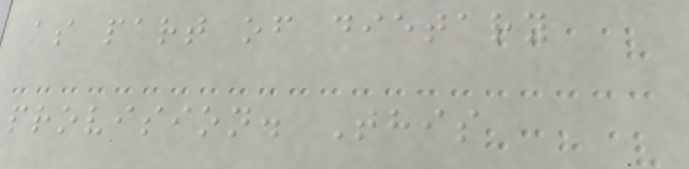as part of dietary
provision. This
